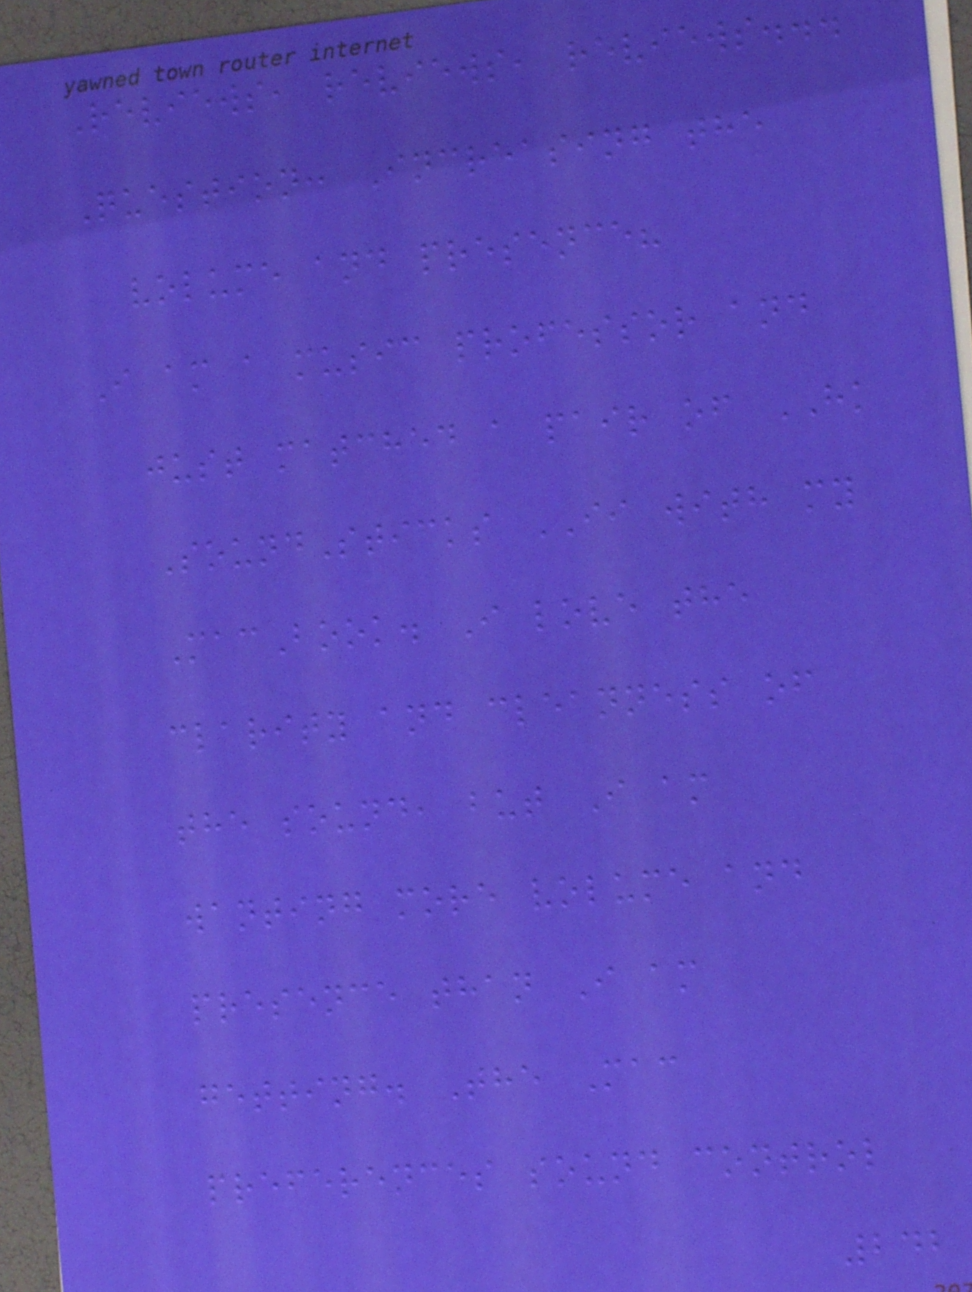Reviews, reviews, reviews...
Question: Increasing the
volume and presence?
I am a music professor and
just matched a pair of HK
SoundSticks II with my
MacBook. I love the
clarity and cleanness of
the sound, but I am
wanting more volume and
presence than I am
getting. The Mac
preferences sound control
242
